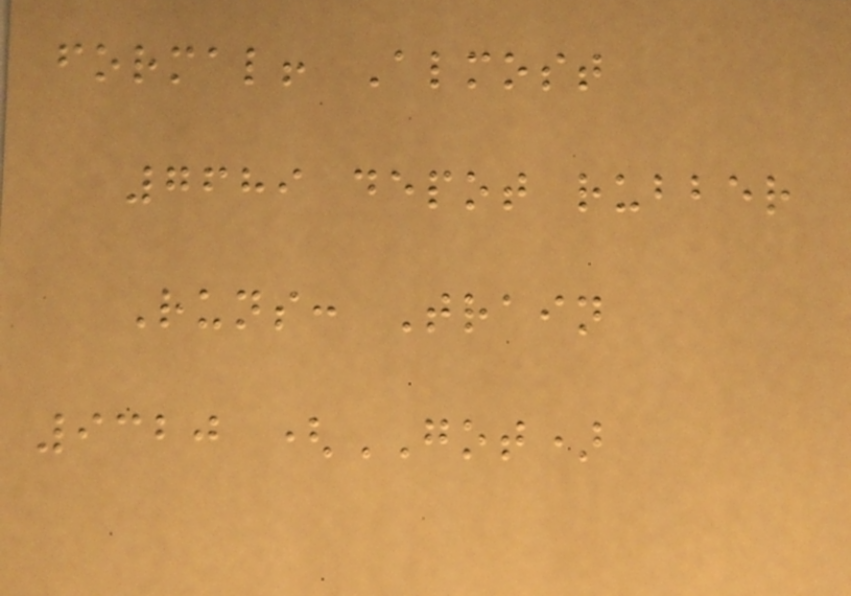formal! Almost
7689 depot rubber
Runs: Train
9320 (GOT)
